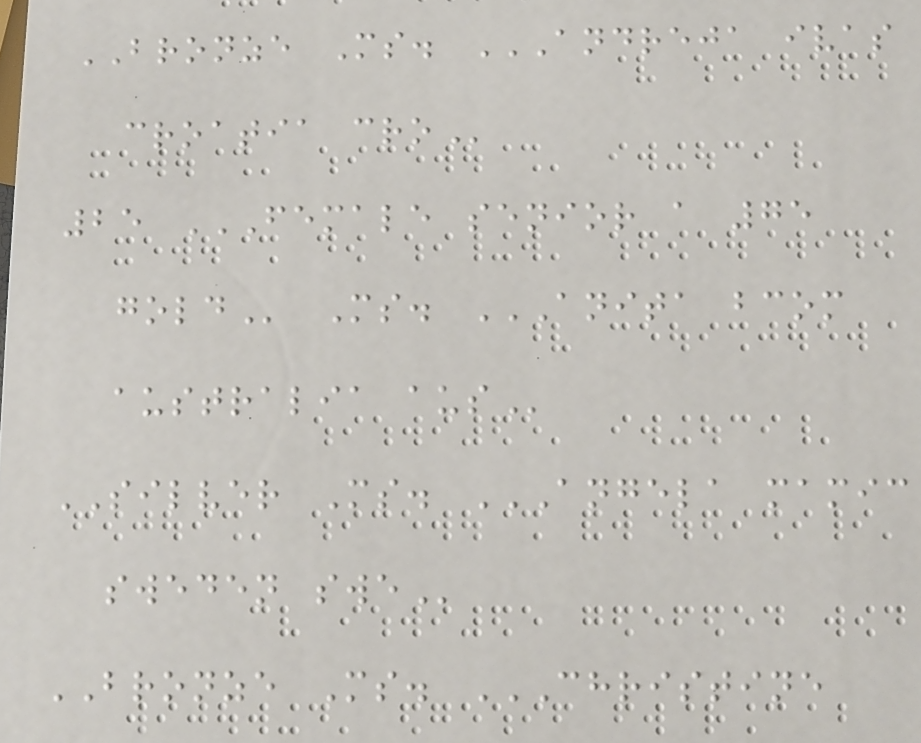BRONZE Ms. ANDREJA IVAS
CROATIA CRO
25 FEMALE SENIOR A 75
GOLD Ms. ANITA BCOM
AUSTRALIA AUS
SILVER Ms. ANGELA MAMIC
SWEDEN SWE
BRONZE Ms. CHRISTINE
